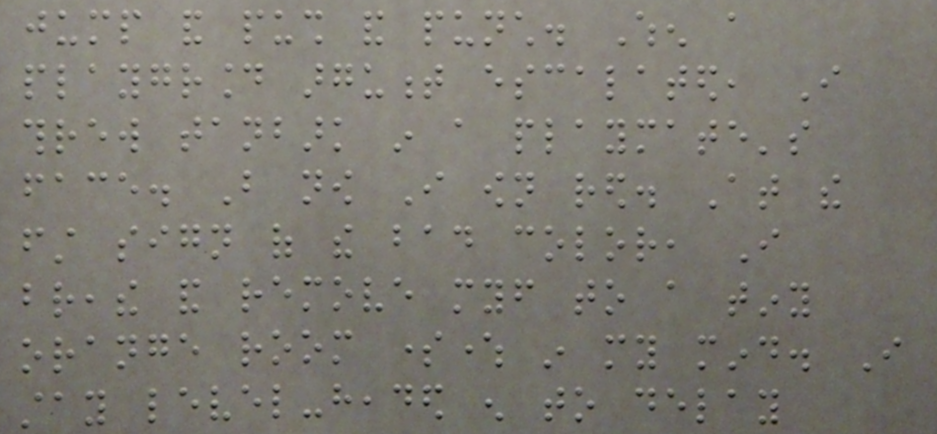jump and push and punch. When a
playground argument escalated, I
threw tanbark in a playmate's
face. But now I own red. At the
first sign of the bad color, I
breathe and remove myself to a tiny
orange room somewhere in my mind. I
stay level-headed enough to delay
